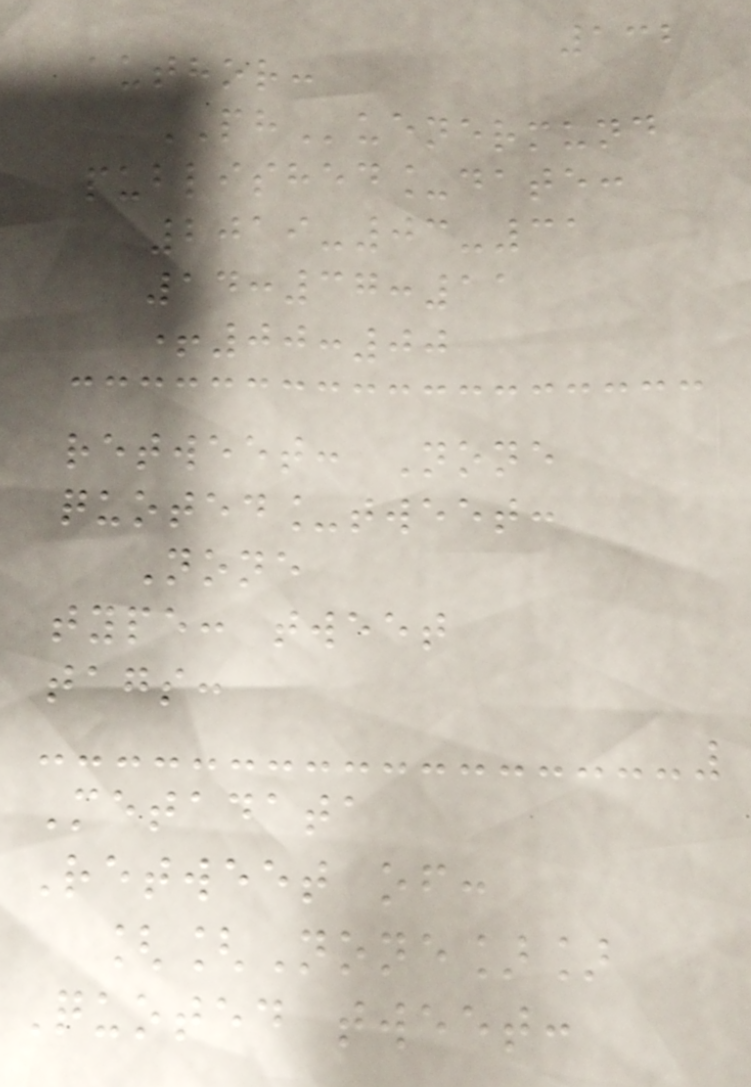132
author:
PHuenermund
published_date:
2019-03-31
14:37:11
+00:00
retweet: None
quoted_tweet:
None
type: tweet
tags:
Metadata
Retweet of:
[[None]]
Quoted tweet:
